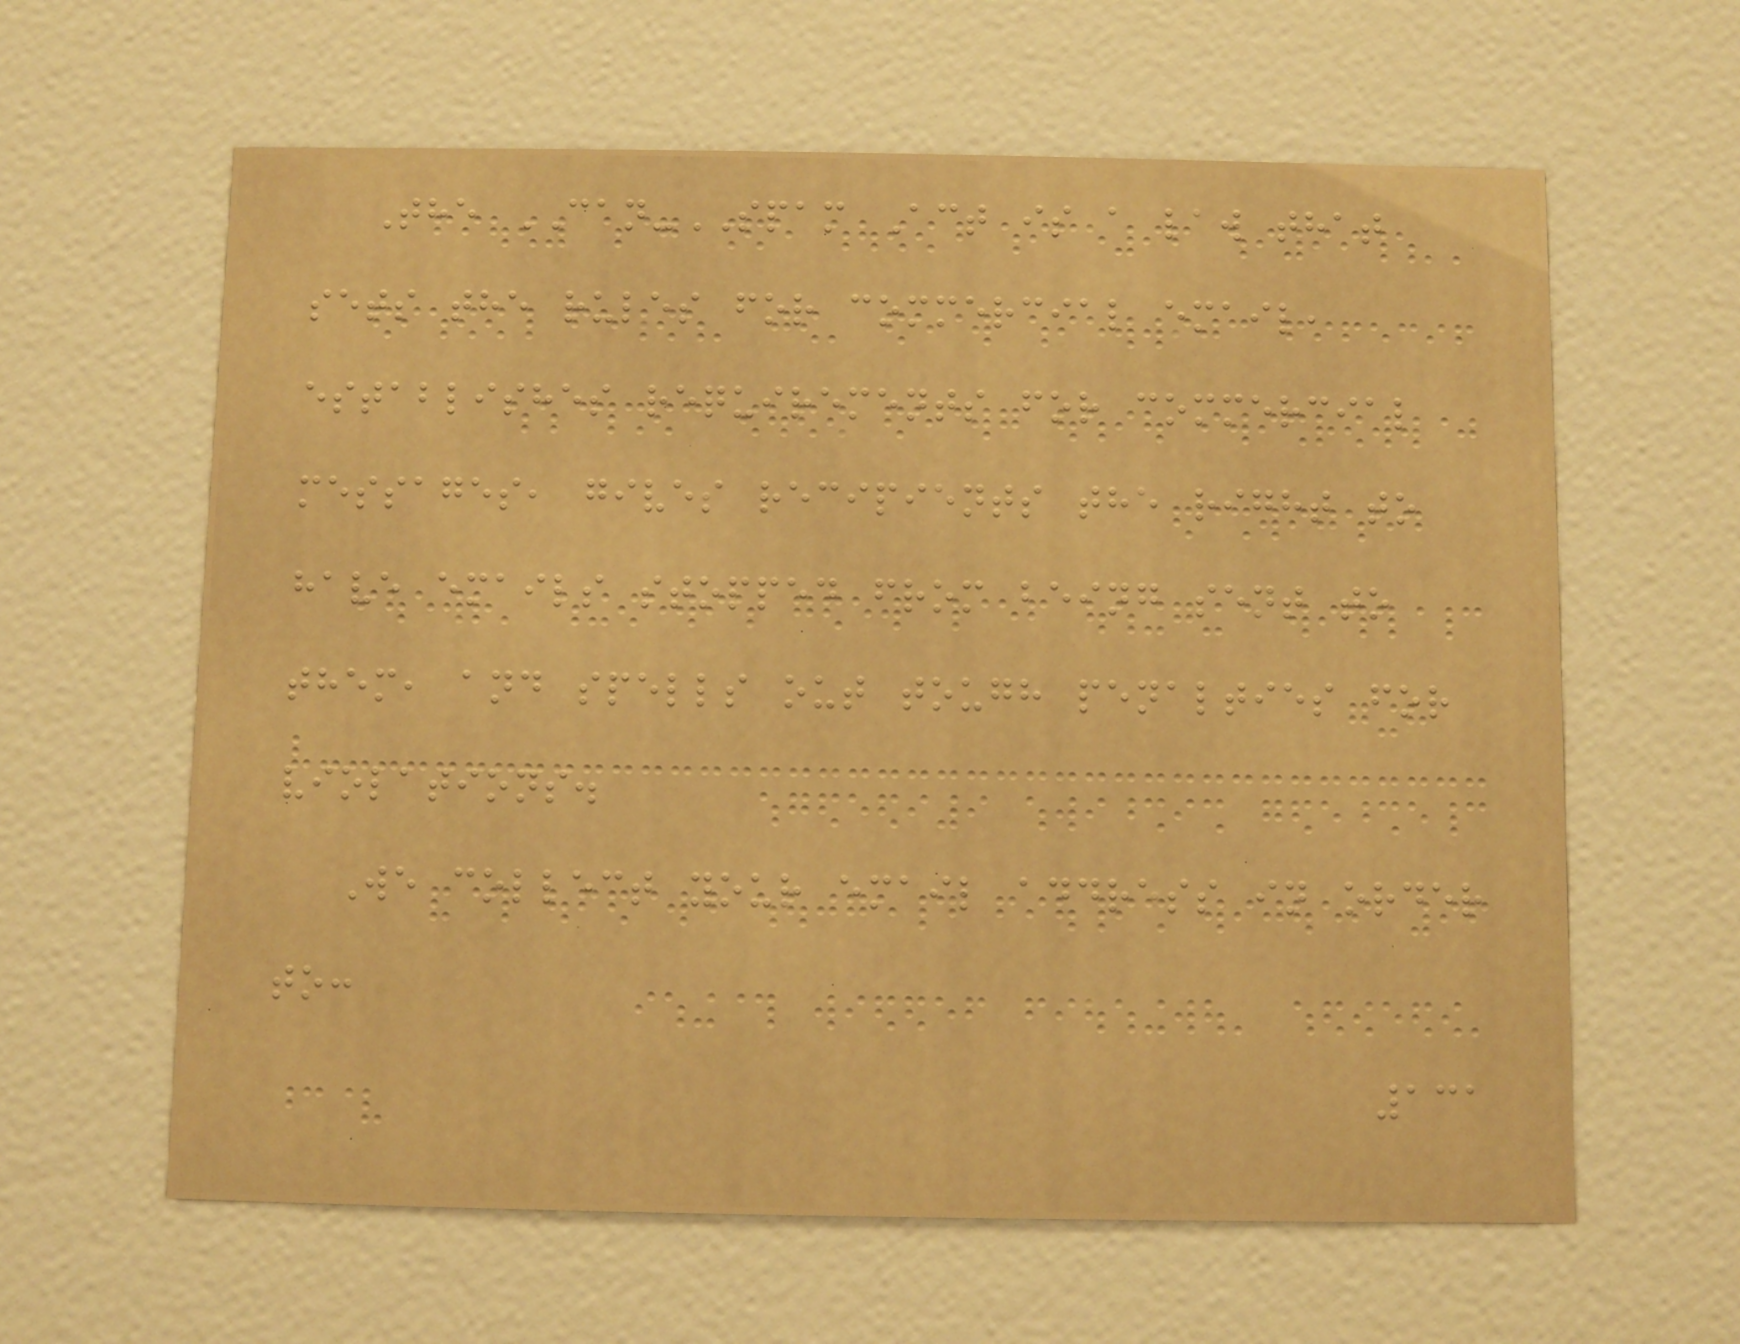The CAN-SPAM Act is a law that
sets the rules for commercial email,
establishes requirements for commercial
messages, gives recipients the right to
have emails stopped from being sent to
them, and spells out tough penalties for
violations.
We collect your email address in order
to:
131
